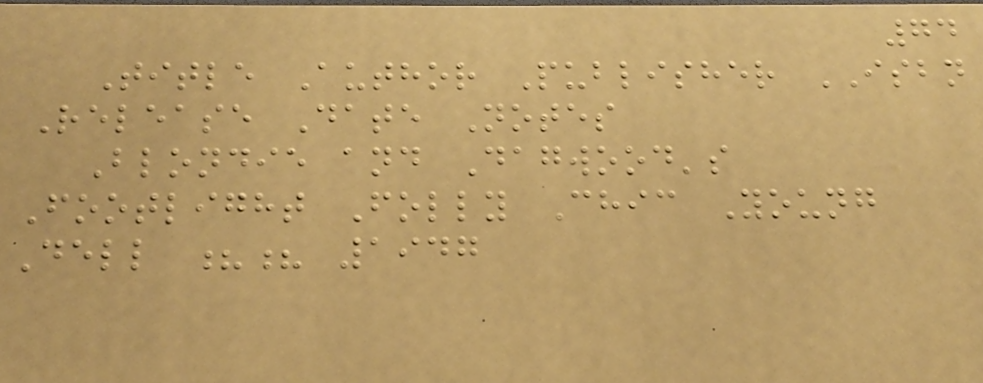74
Title Author Publisher ISBN
Release Date Notes
Blondie and Dagwood's
Footlight Folly Chic Young
Dell ?? 1947
